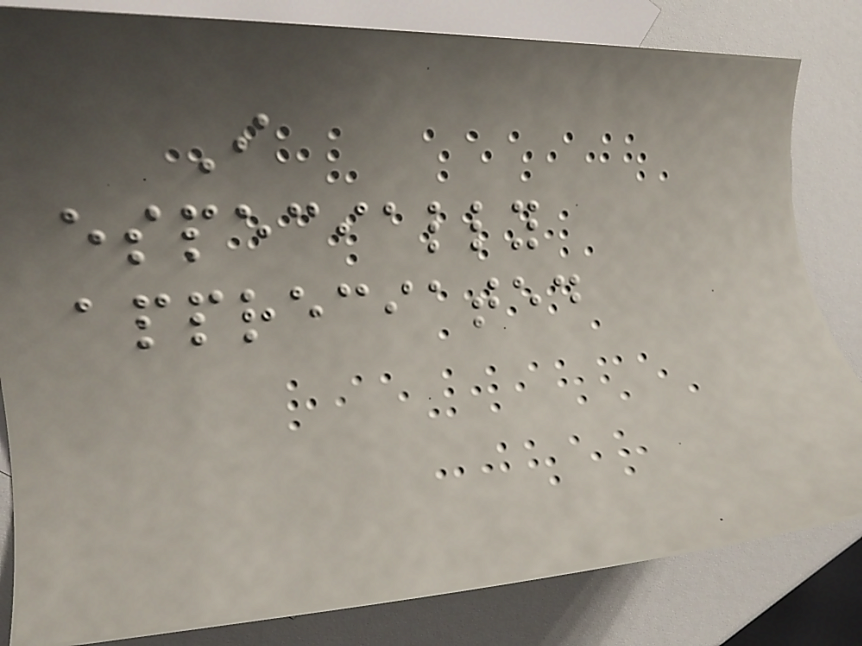I
especially
appreciated
